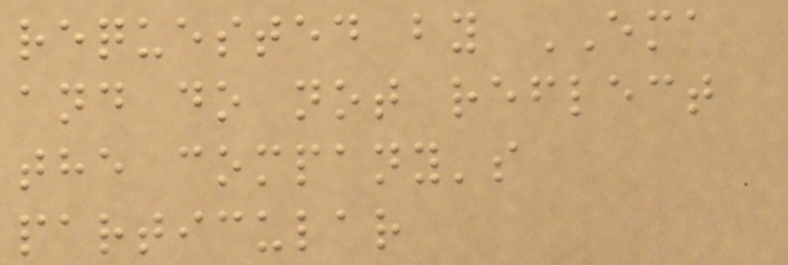requested by EMA
and do not reflect
the company's
particular
